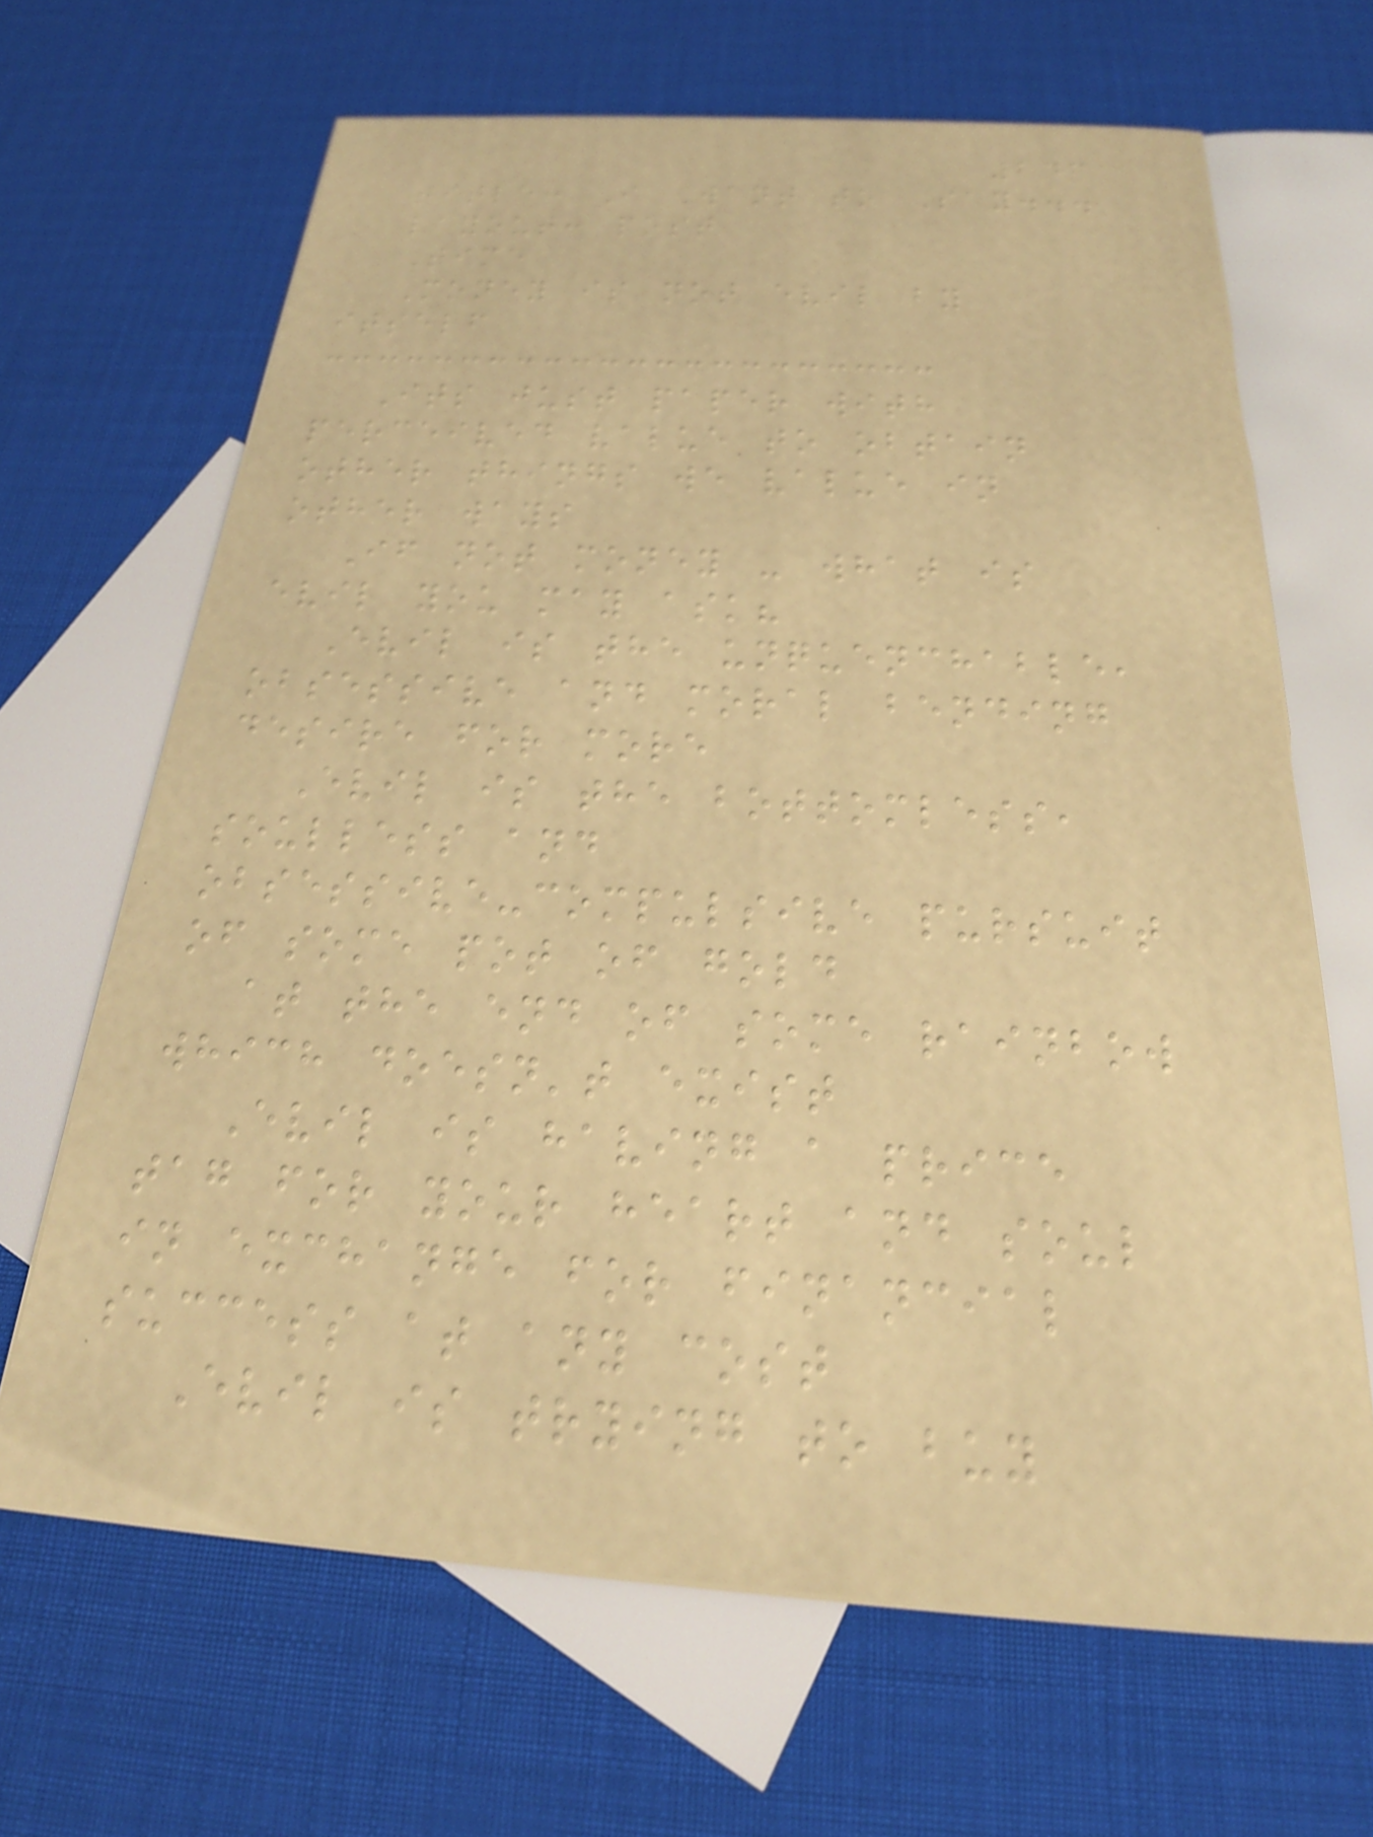246
title: I Want to Say...
layout: post
Time
Money is not evil by
itself
Its just paper with
perceived value to obtain
other things we value in
other ways
If not money - what is
evil you may ask?
Evil is the unquenchable,
obsessive and moral bending
desire for more
Evil is the bottomless,
soulless and
obsessive-compulsive pursuit
of some pot of gold
at the end of some rainbow
which doesn't exist
Evil is having a price
tag for your heart and soul
in exchange for financial
success at any cost
Evil is trying to buy
